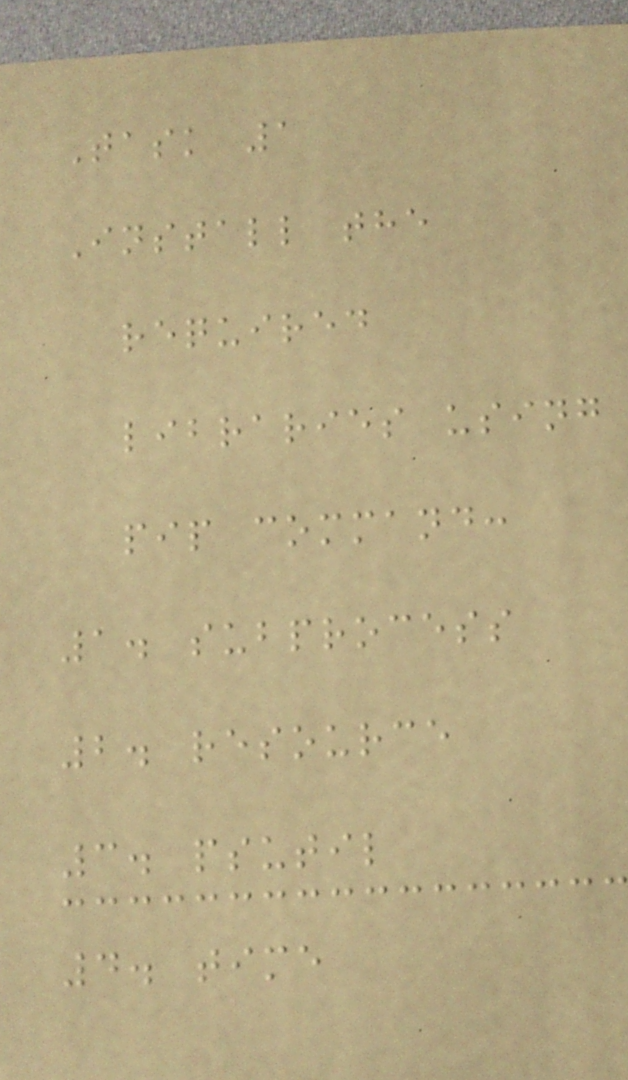Task 1
Install the
required
libraries using
pip command:
1. subprocess
2. resource
3. psutil
4. time
